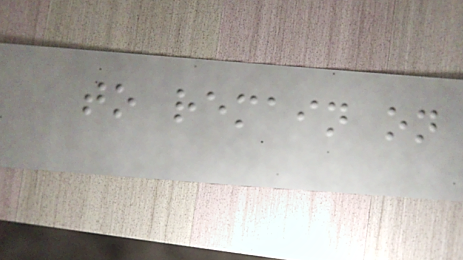to remain on
